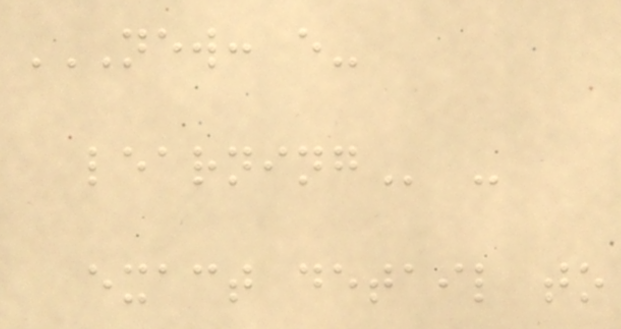NEW: E-
LEARNING -
exact detail to
